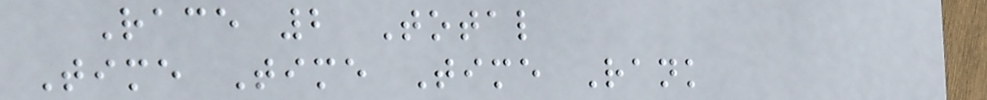Race 2 Total
Time Time Time Rank
